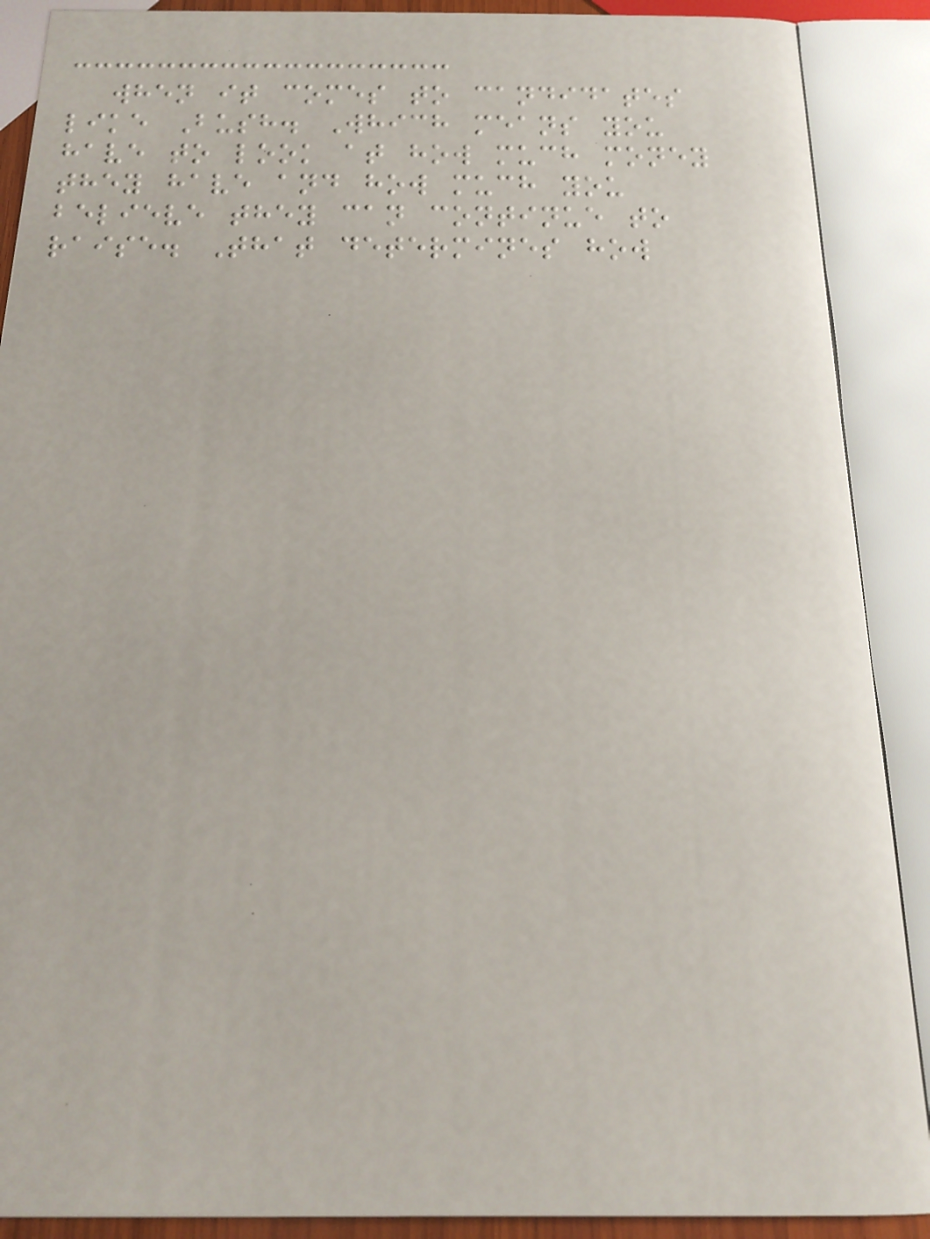when it comes to candidates
like Bush. Which means you
have to look at how much money
they have and how much you
believe they can continue to
raise. That determines how
